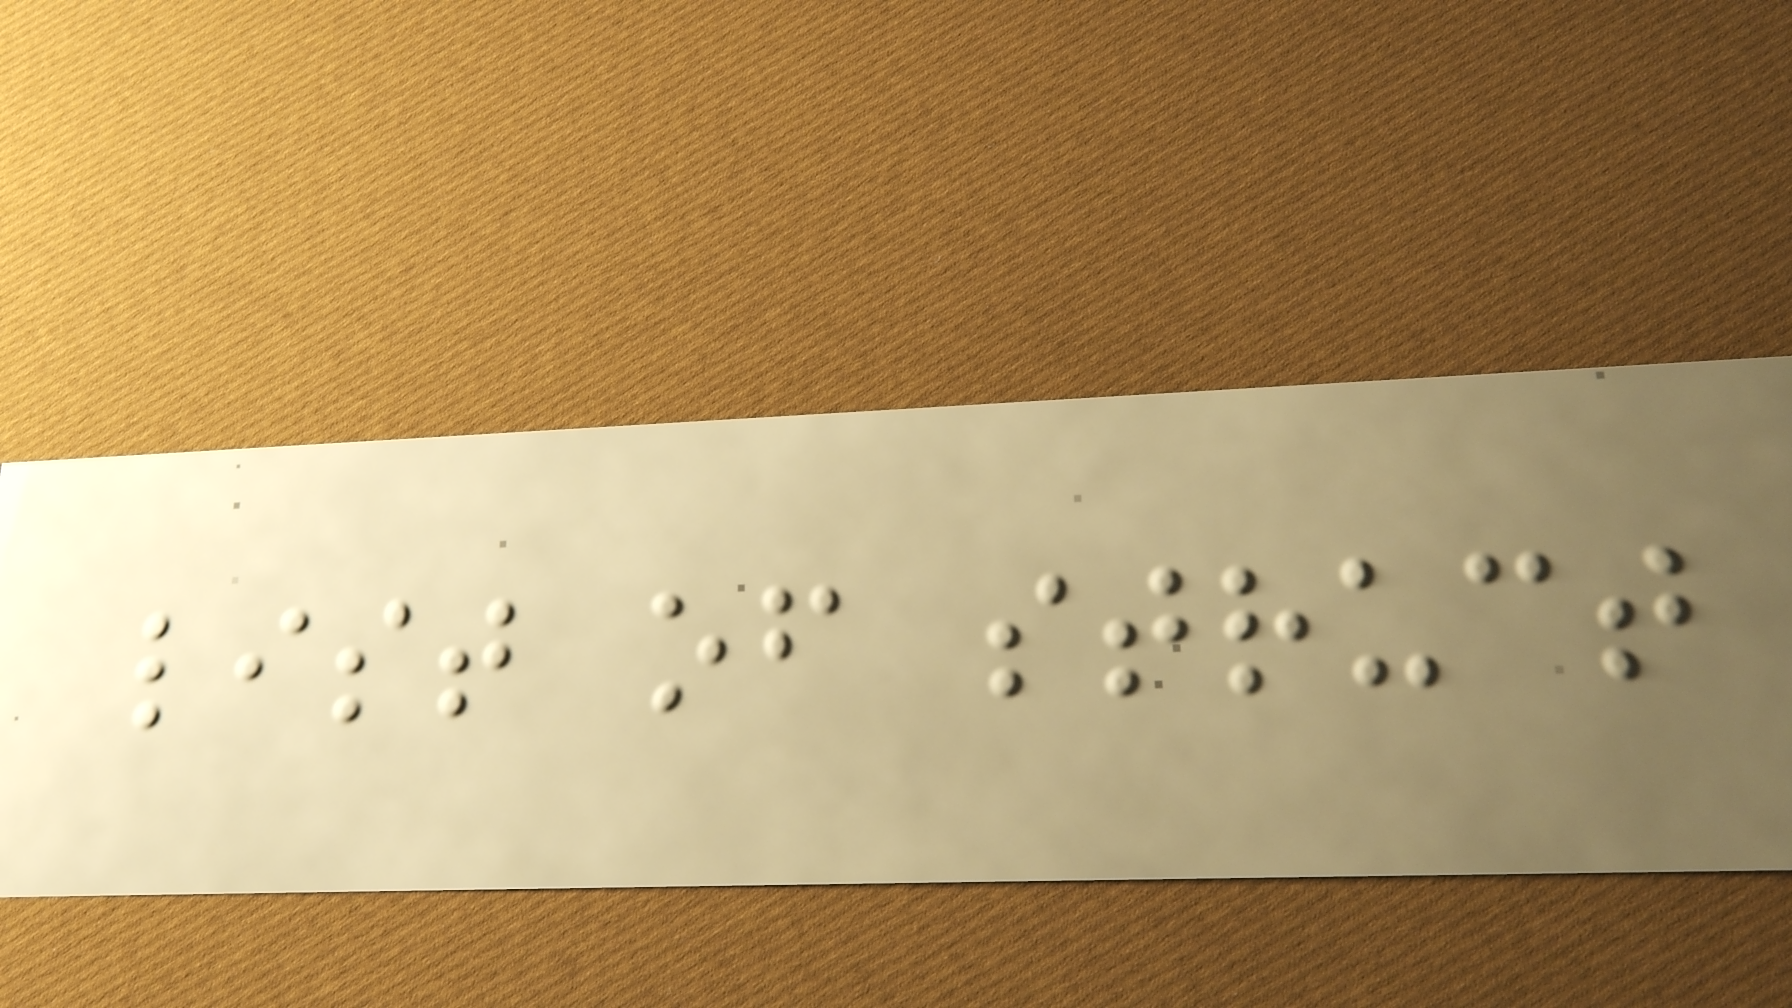list of struct
